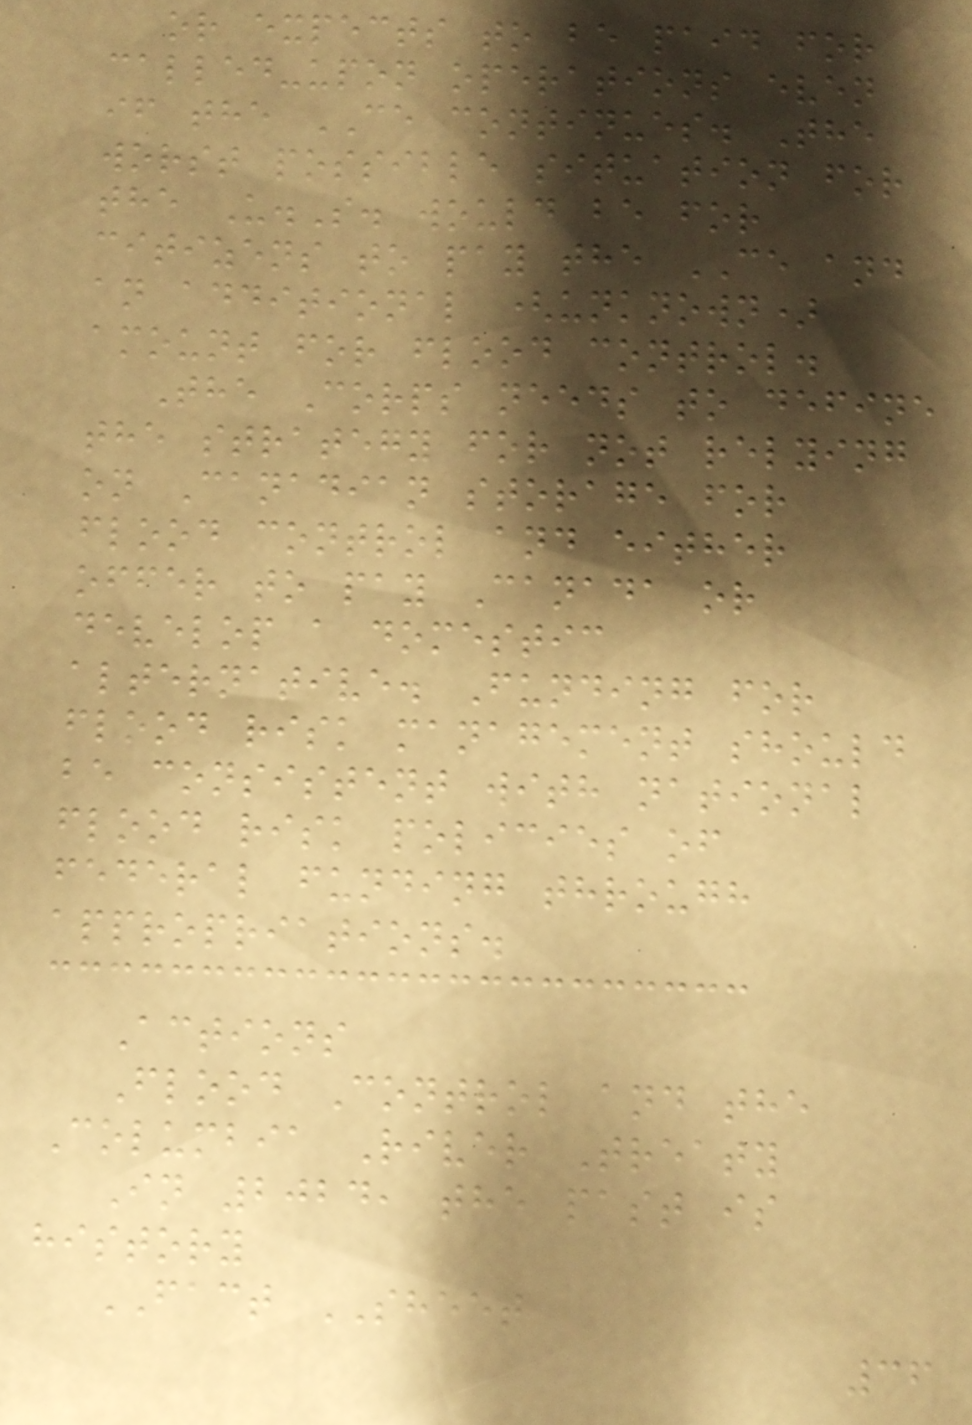or expects to be paid for
called-upon operations even
if the CE continues. The
worst possible situation for
the U.S. would be for
citizens to pay the CE and
an additional (unknown)
amount for flood control.
The Corps needs to define
the strategy for not relying
on Canadian storage for
flood control and either
offer to pay Canada or
develop a domestic
alternative. Funding for
flood risk management should
be consistent with national
flood risk policies of
federal funding through
appropriations.
Actions
Flood Control and the
Columbia River Treaty
In 2024, the past is
history
FACT SHEET
36
